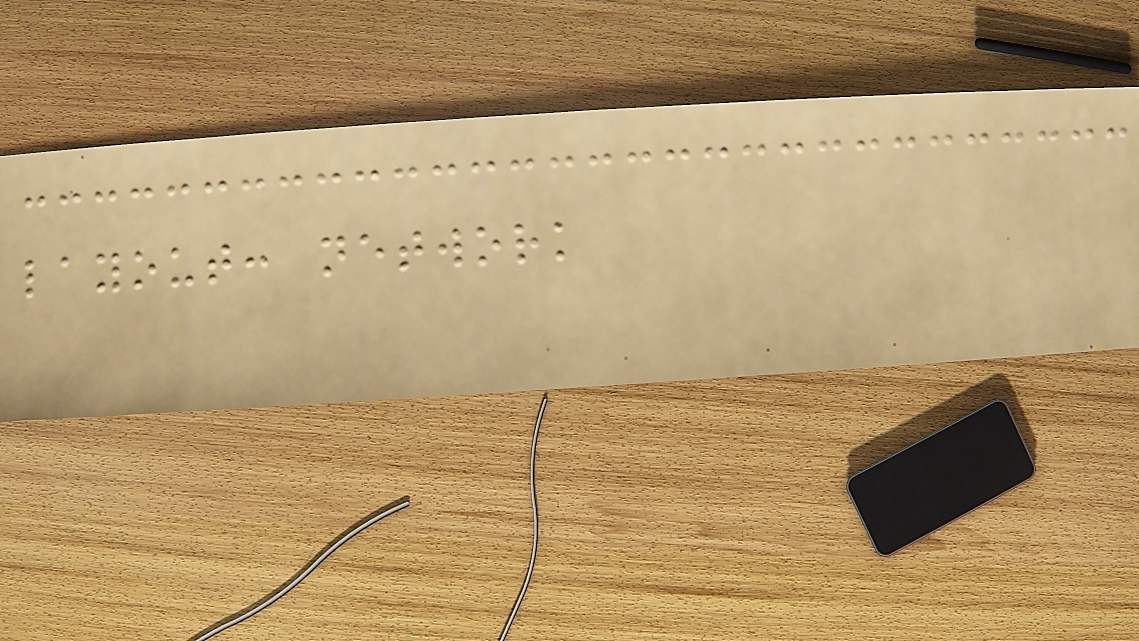layout: network
